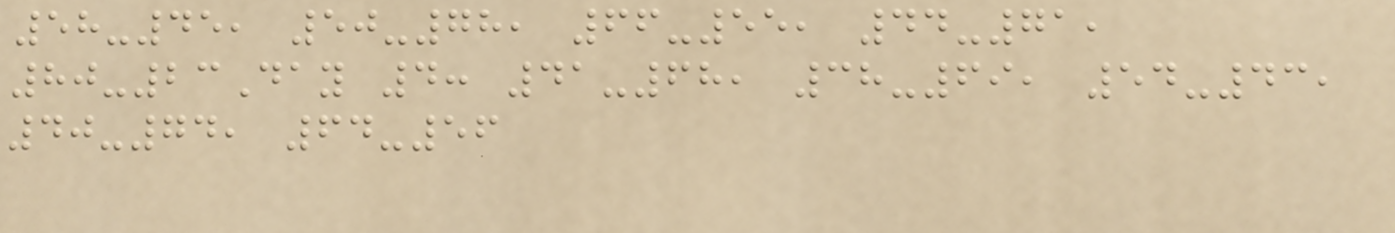58-45, 50-78, 66-55, 44-71,
80-23Day 4: 41-68, 38-69, 54-43,
40-74, 64-56
